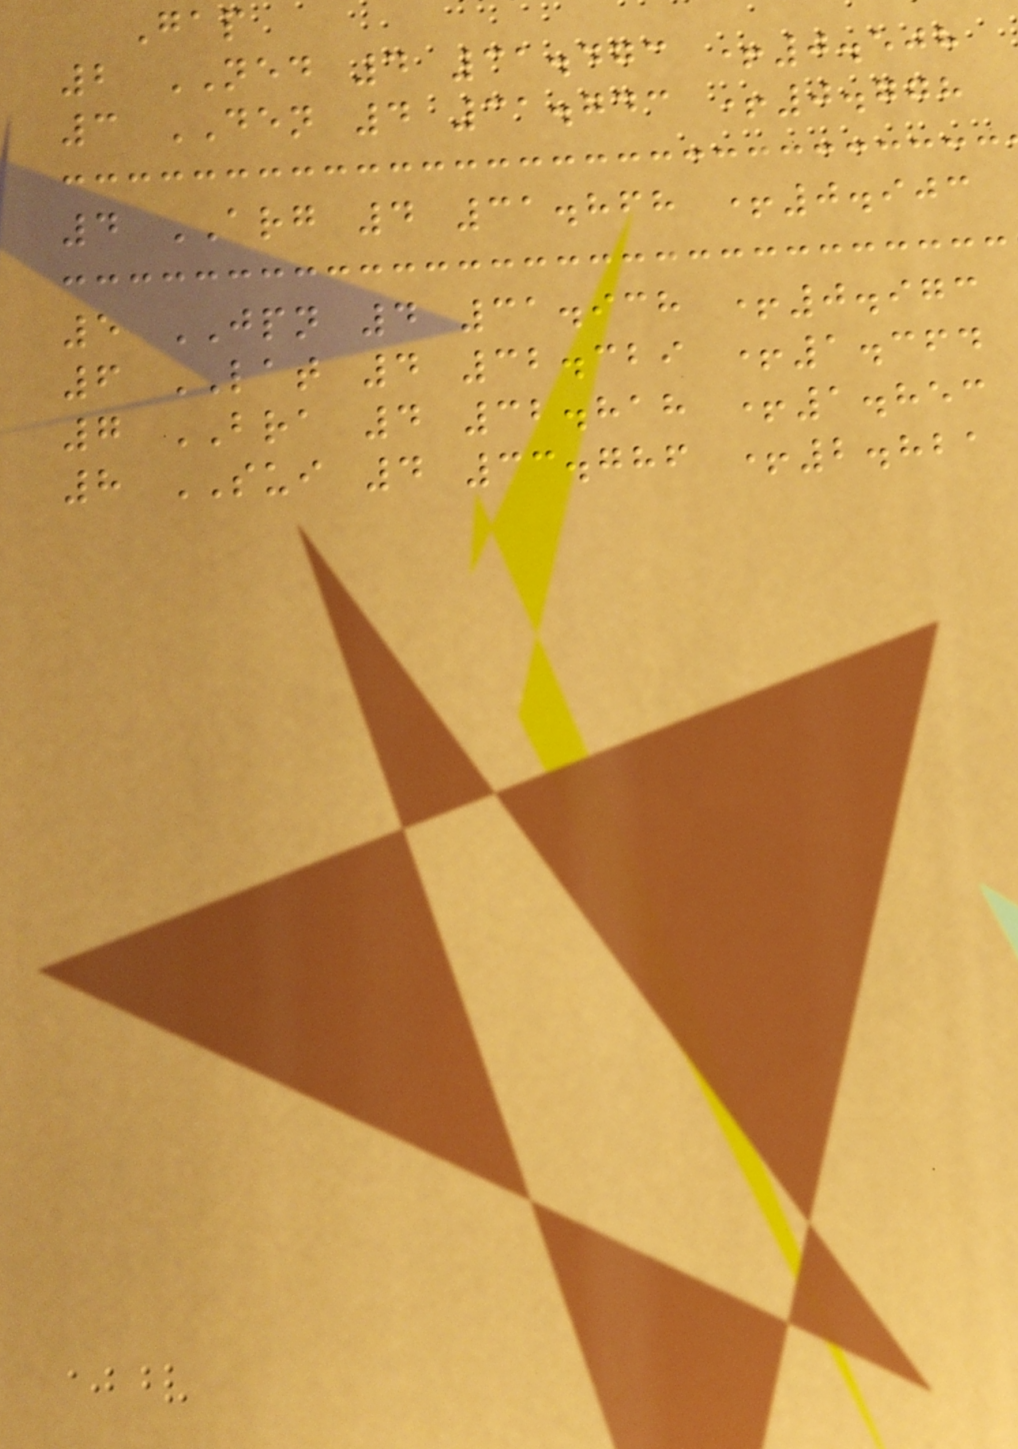Gap
2 NED 4 31.473 +0.508
3 DEN 4 31.743 +0.778
4 ARG 4 31.868 +0.903
5 JPN 4 31.938 +0.973
6 LAT 4 32.329 +1.364
7 BRA 4 32.818 +1.853
8 SUI 4 33.786 +2.821
